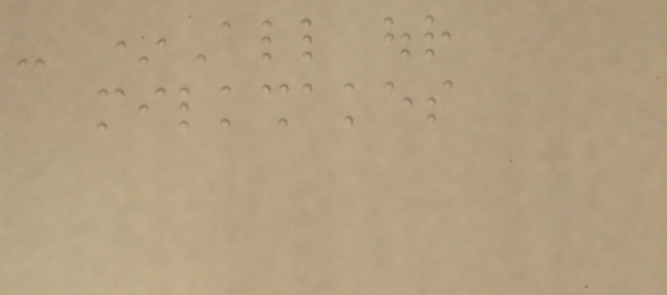- *All our
milkshakes
